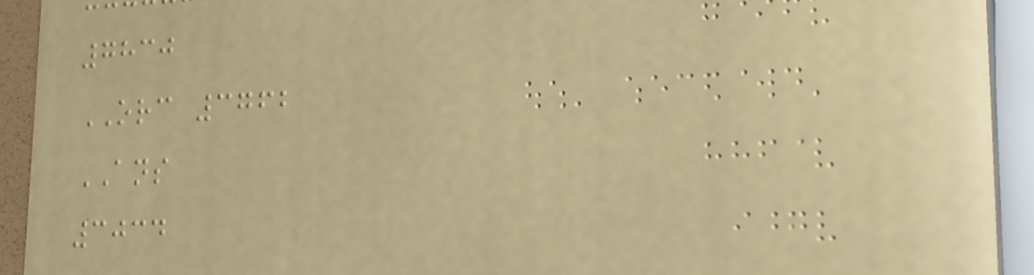7830
ORC 3762
ANS
3034
